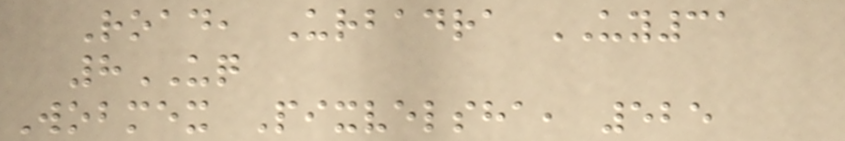Road, Urbadra UY31
8UQ
Wobmex Pixvelsha, 525
